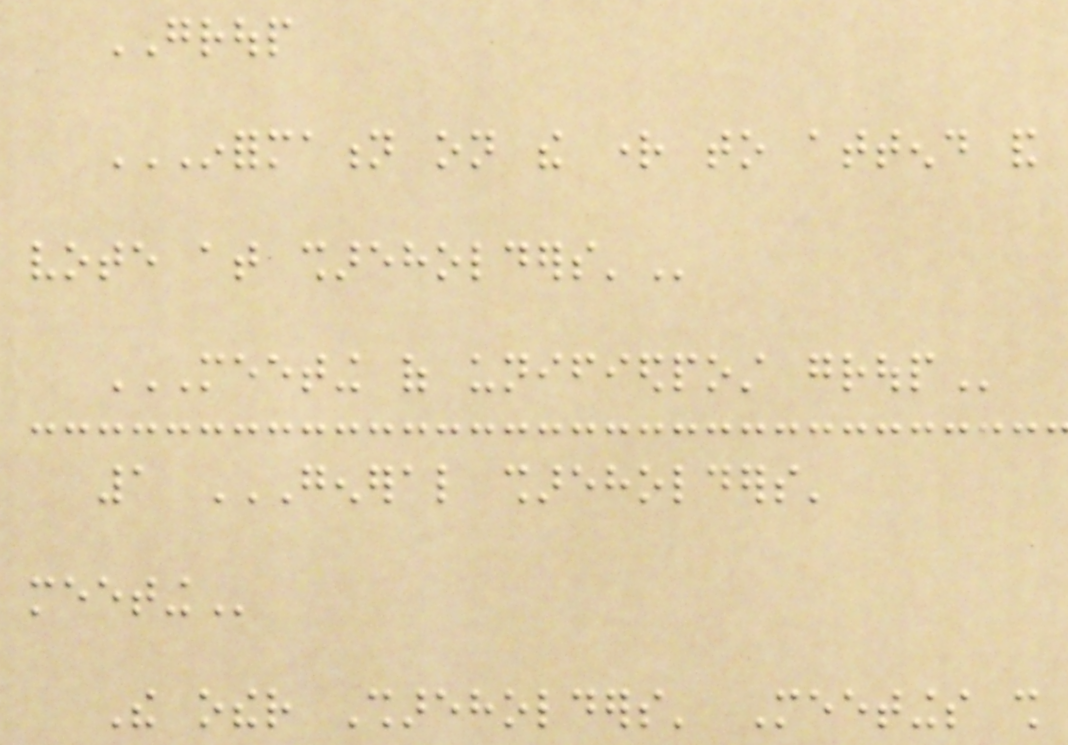GROUP
INFORMATION ON THE RIGHT TO ATTEND AND
VOTE AT SHAREHOLDERS'
MEETING OF UNIFIEDPOST GROUP
1 GENERAL SHAREHOLDERS'
MEETING
The other Shareholders' Meetings shall
